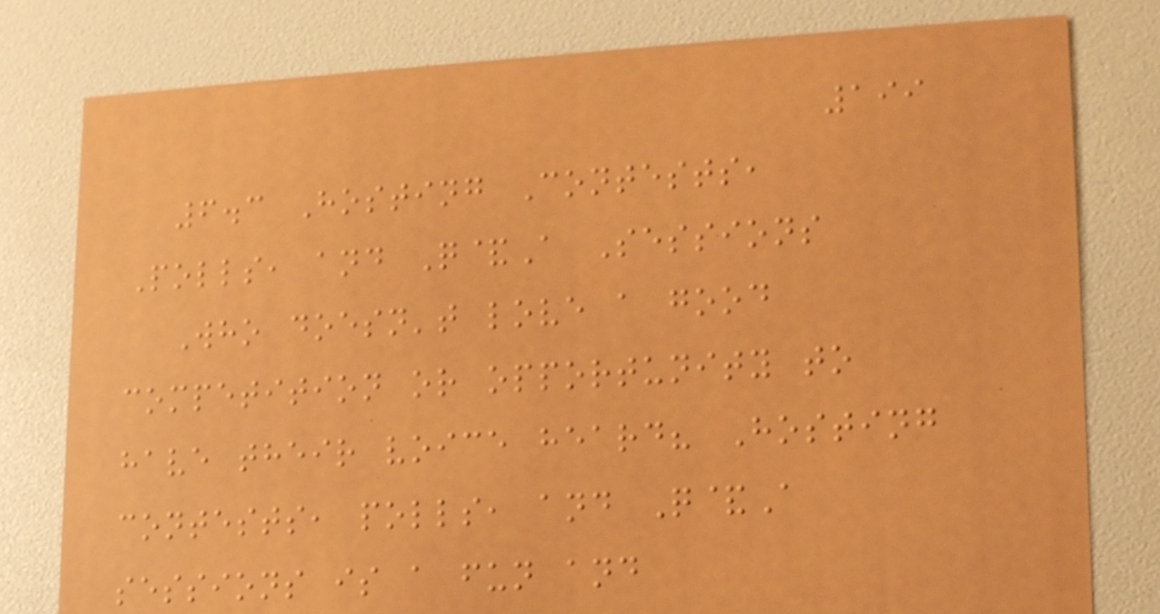199
6.3 Hosting Contests,
Polls, and Q&A Sessions
Who doesn't love a good
competition or opportunity to
have their voice heard? Hosting
contests, polls, and Q&A
sessions is a fun and
